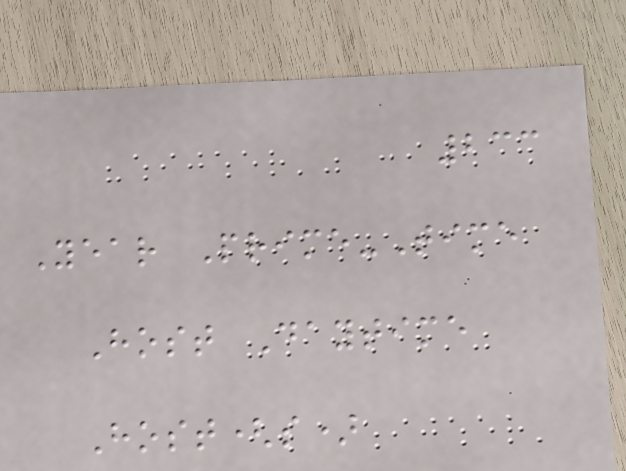233
Year Prime-Time
Host Daytime
Host(s)
